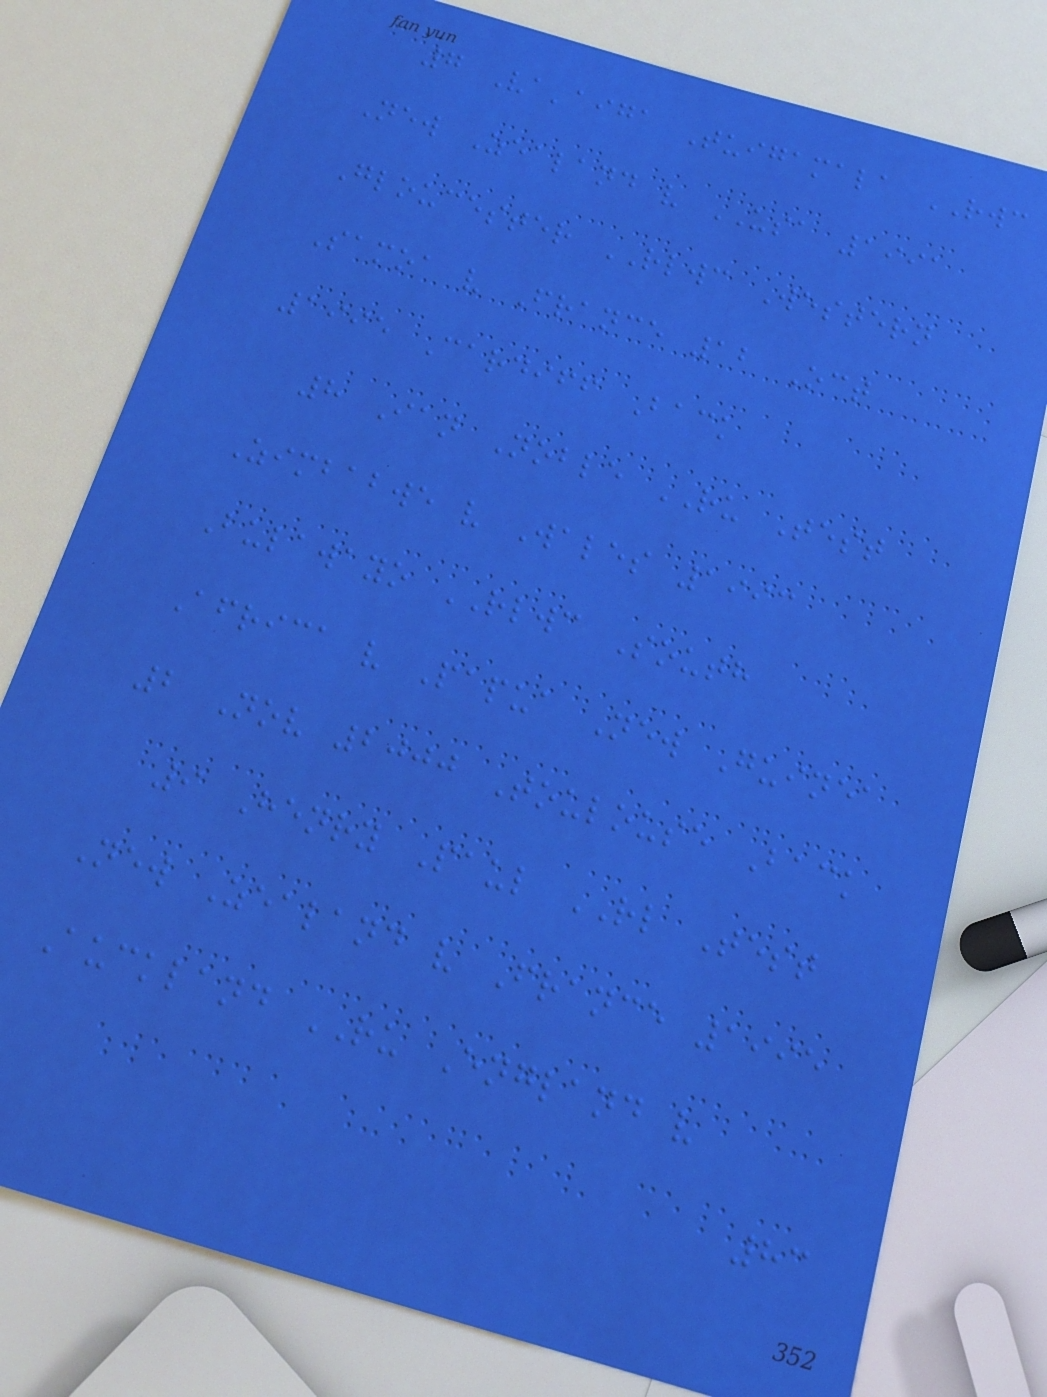7 Va'aiga Tuigamala RWC
New Zealand v USA 1991
Gloucester RLWC Western
Samoa v France 12 Oct
1995 Cardiff Back
8 Ian Noble RU Test
Zimbabwe v Wales 1993
Bulawayo RLWC South
Africa v Papua New Guinea
2 Nov 2000 Toulouse Back
9 Henry Paul RL Test
New Zealand v France 1995
Auckland RU England v
83
